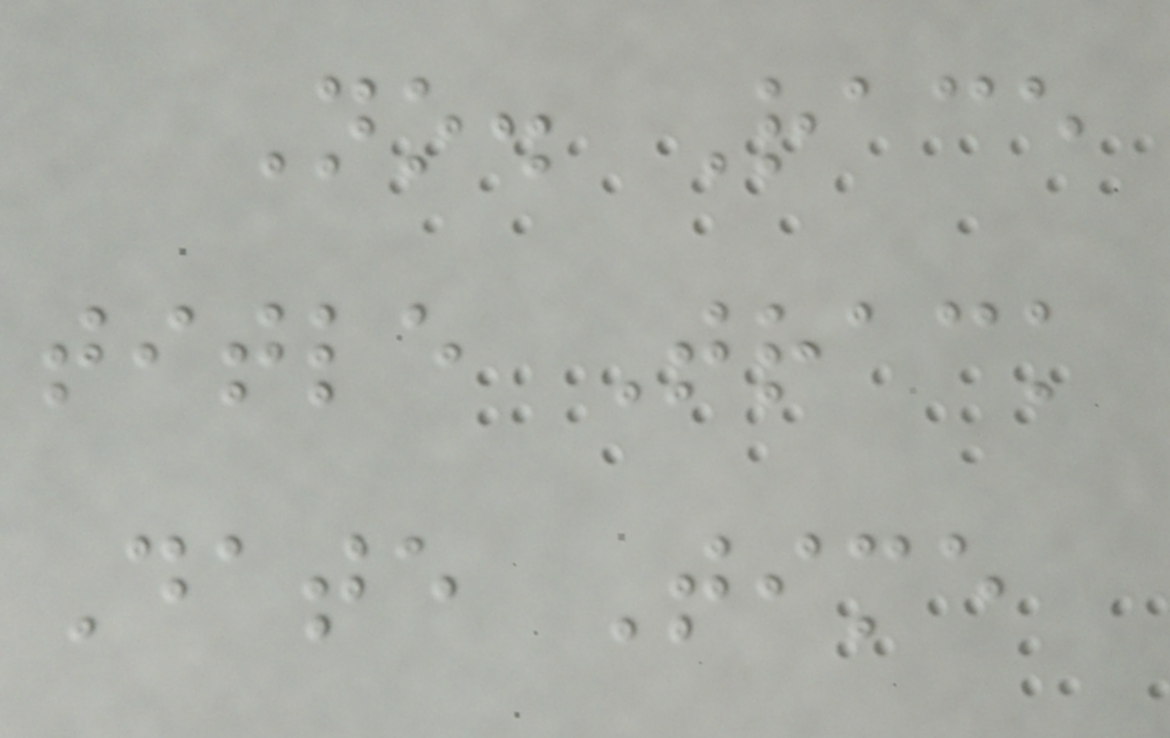No. Race
title Track
Date Time
